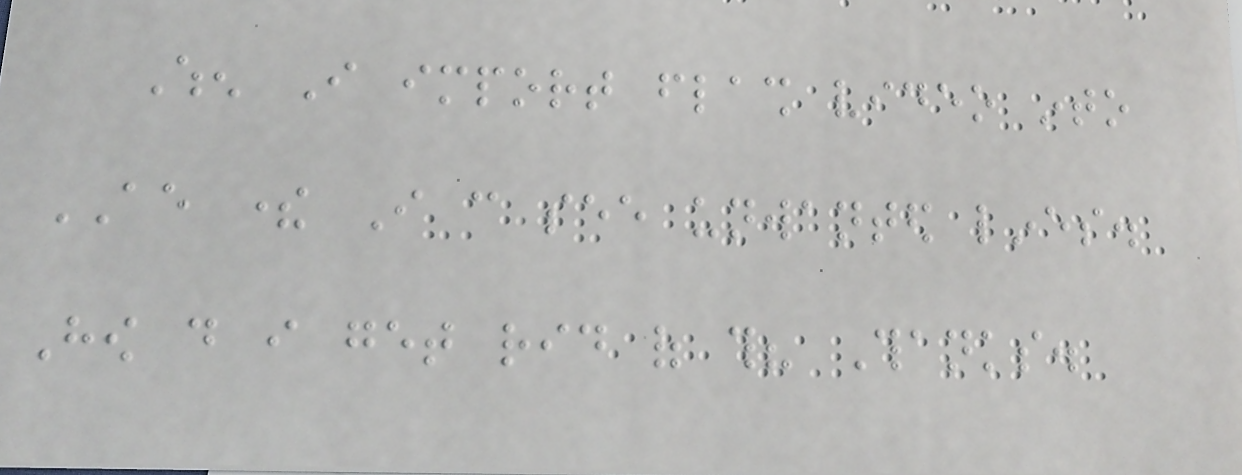When I import flash video into
AE there I can see unwanted lines.
How do i get rid of this? Thanks.
